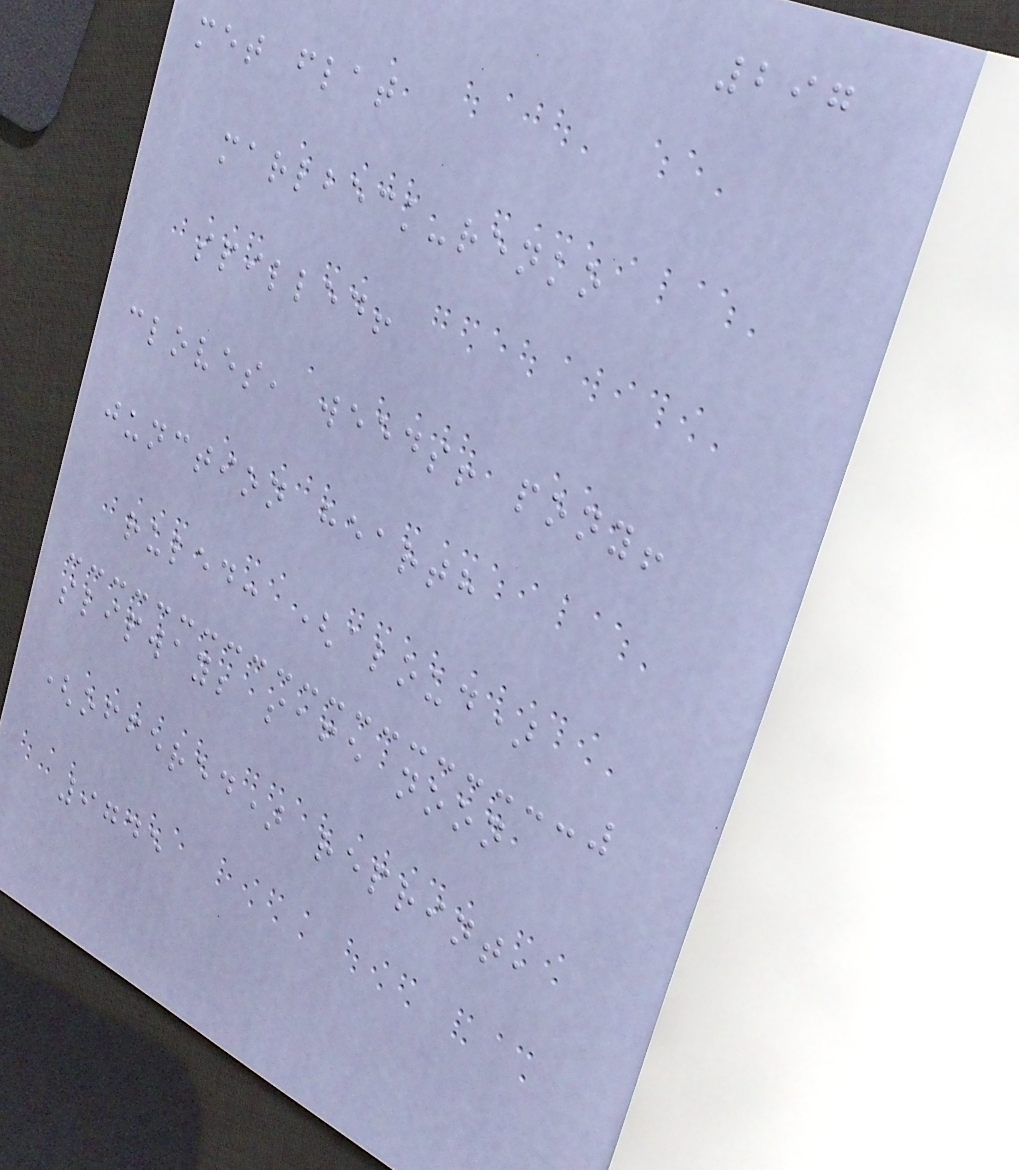297
met flat
marlbeck-renko
spilled!
cloves, weeds! pony!
junction hearth
ruled: (aloud)
slipway; safe noon
(offered) reprint,
9745
